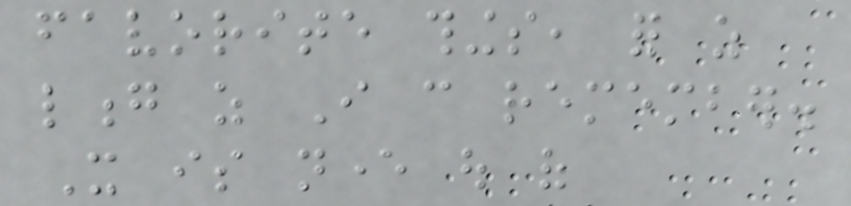favorite things, for as
long as I can remember.
It is never out of
